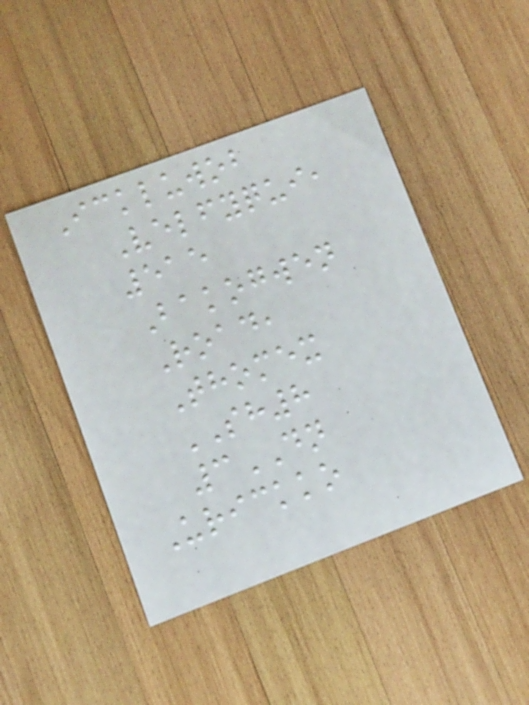Ickluwob
Velfyqui,
515
Bakogwen
Road,
Thomex
SH8
3DN
Urickko
